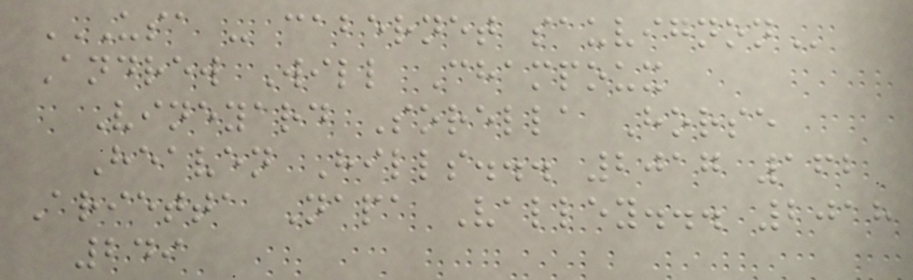USA - CABERNET SAUVIGNON
Andrew Will Champoux
Vineyard Sorella Horse
Heaven Hills... 2017 162
Arietta Napa Valley... 2018
249
